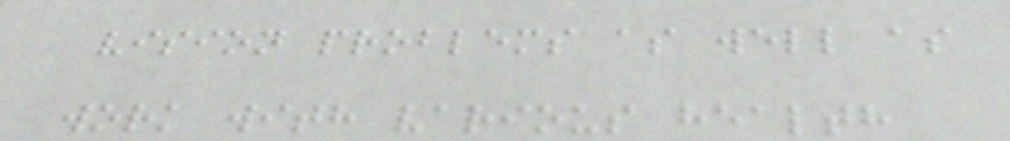vision problems as well as
work with various health
